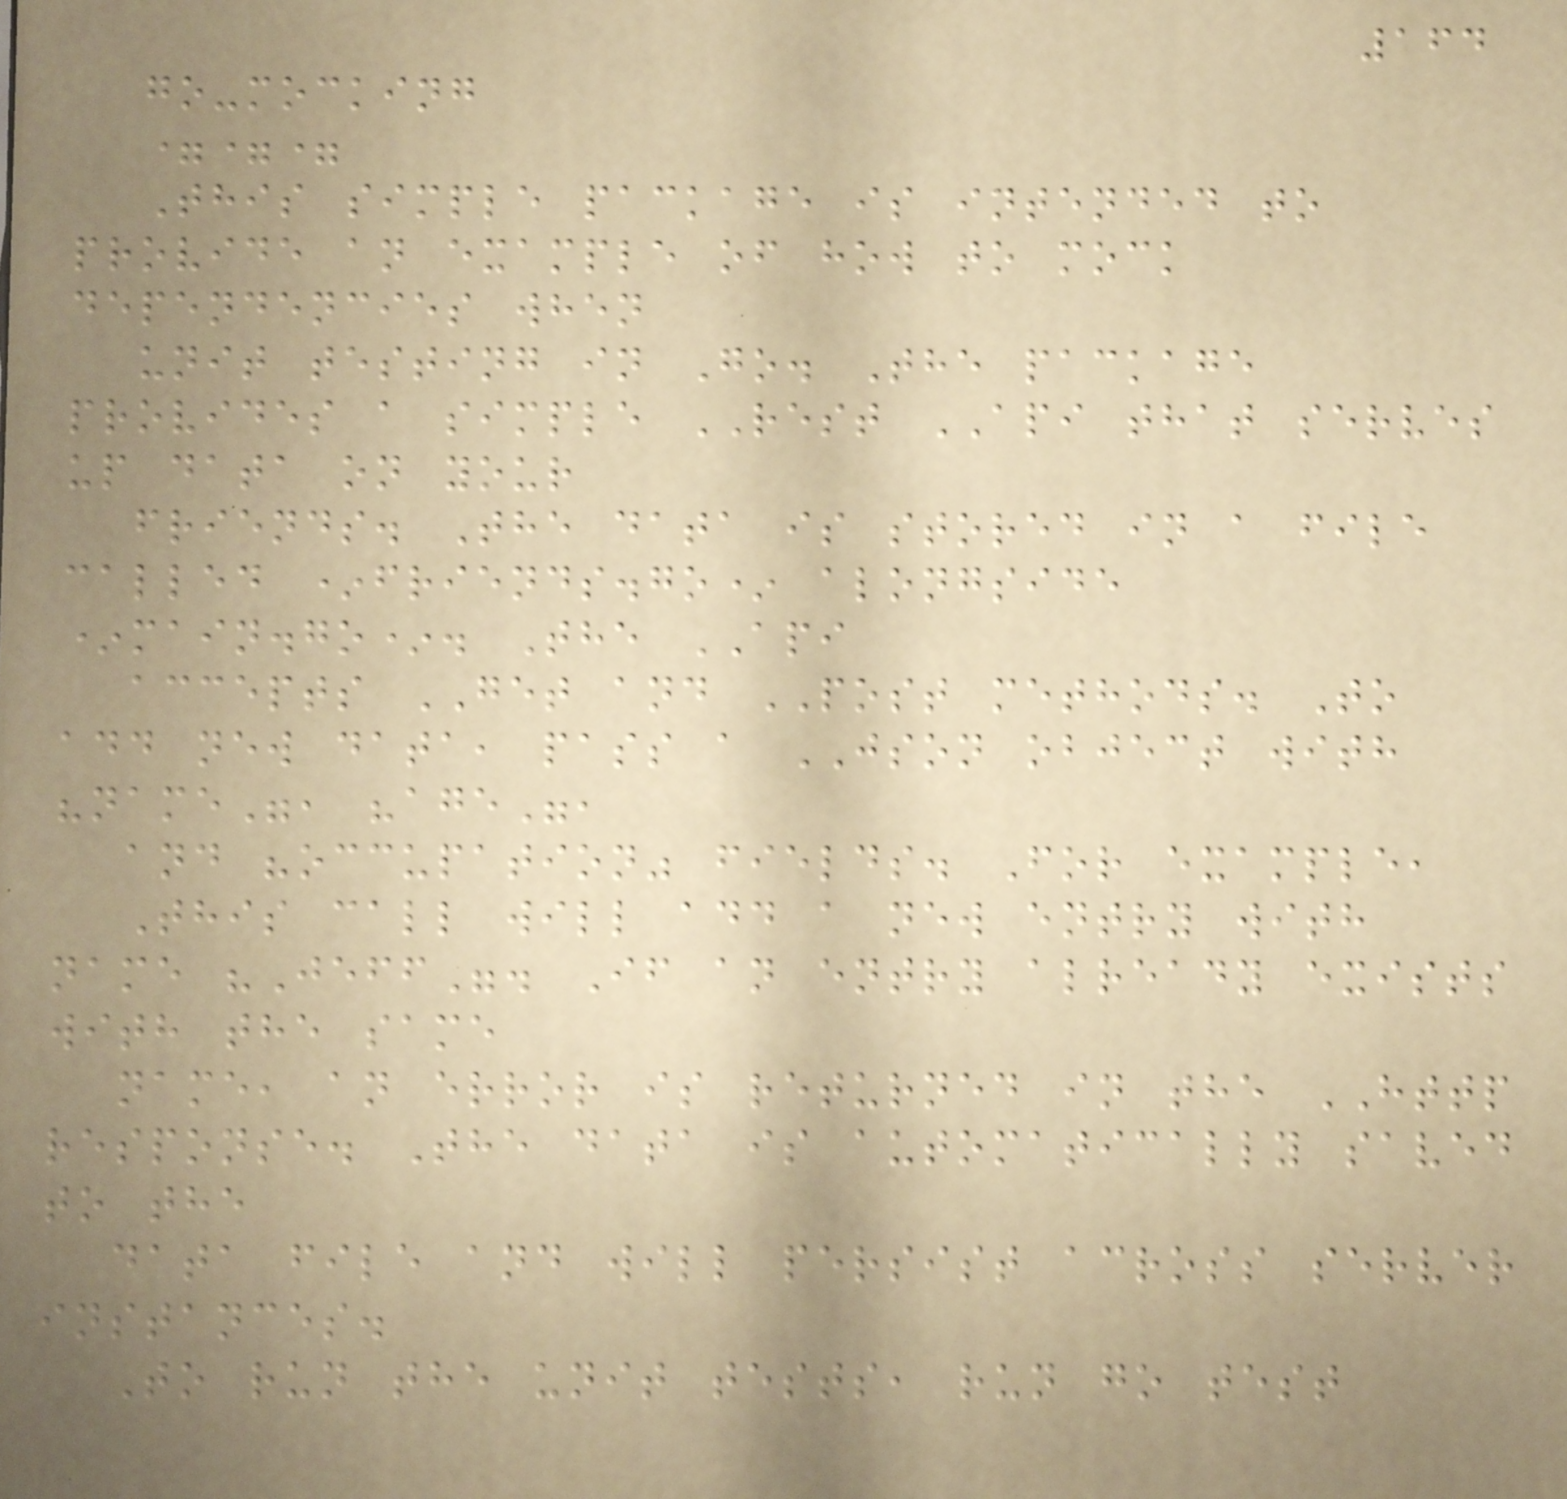164
go-mocking
===
This simple package is intended to
provide an example of how to mock
dependencies when
unit testing in Go. The package
provides a simple REST API that serves
up data on your
friends. The data is stored in a file
called *friends.go* alongside
*main.go*. The API
accepts GET and POST methods. To
add new data, pass a JSON object with
"name", "age",
and "occupation" fields. For example,
This call will add a new entry with
name "Jeff". If an entry already exists
with the same
name, an error is returned in the HTTP
response. The data is automatically saved
to the
data file and will persist across server
instances.
To run the unit tests, run go test
